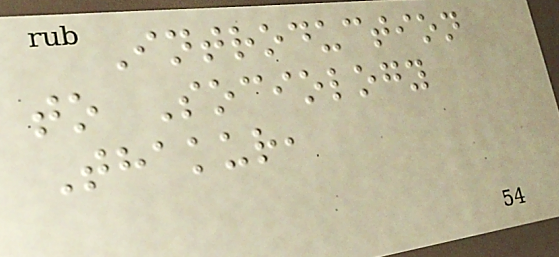Introduction
to Sociology
Thakur,
